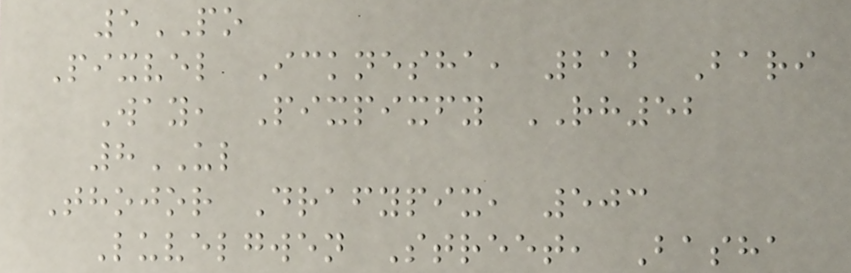5PO
Pixvel Icknesha, 212 Bari
Way, Pixpixfy RH52
8UL
Thojor Drafypix, 503
Luvelgwen Street, Basha
